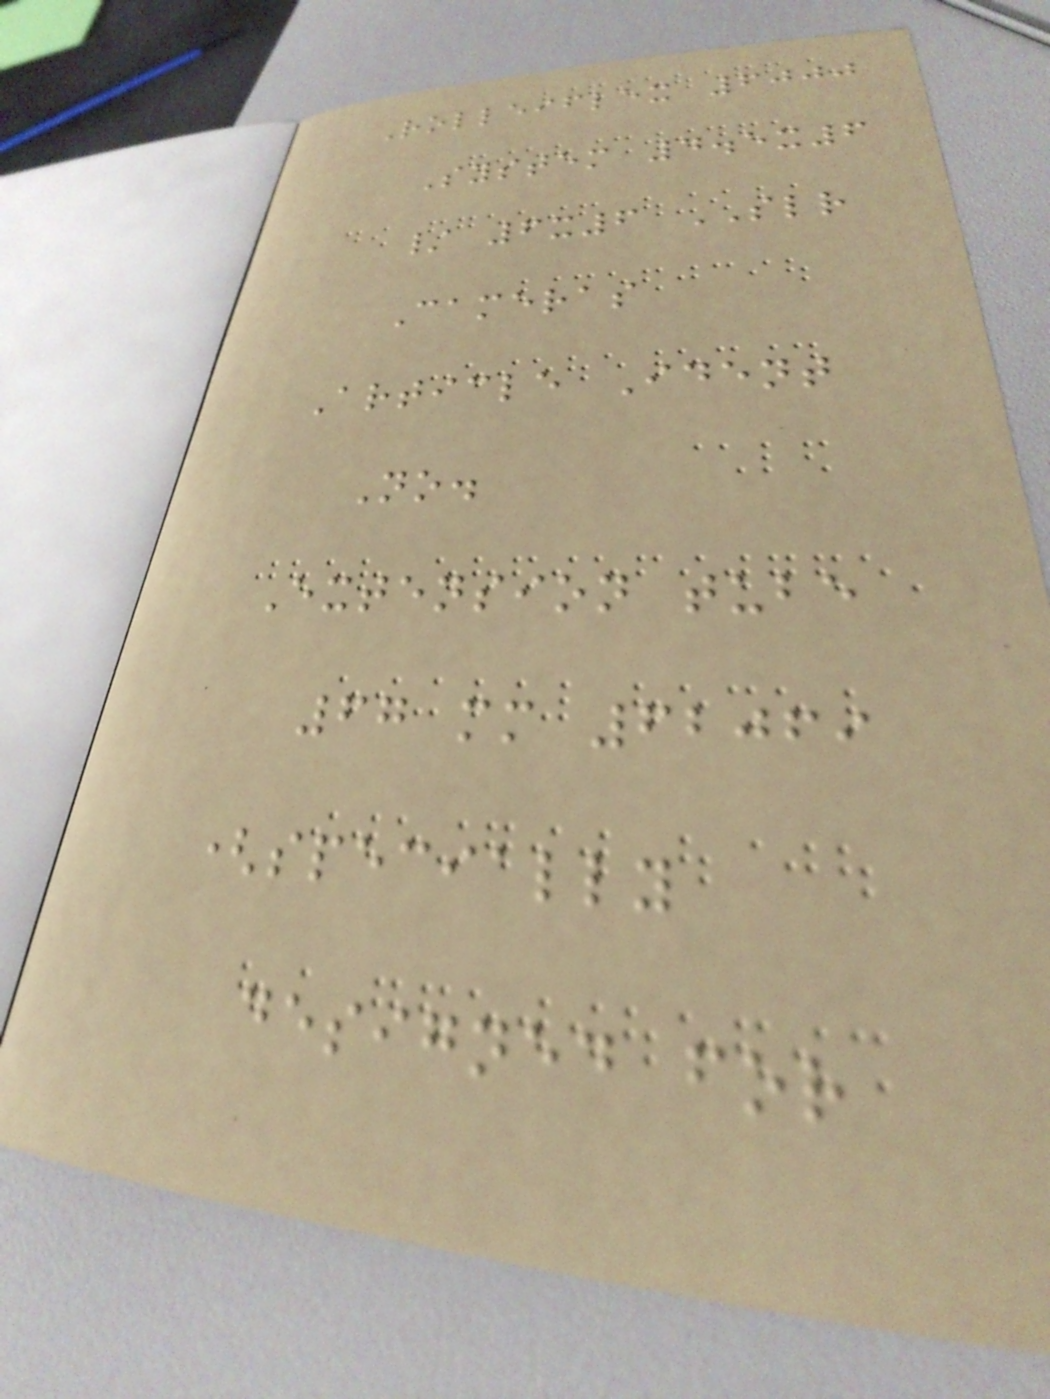Rolleiflex 6000
System 4.5x6
/ 6x6 SLR
Cameras
Article Ident
No.
Extension tube
67 mm 62069
(specially
designed for
